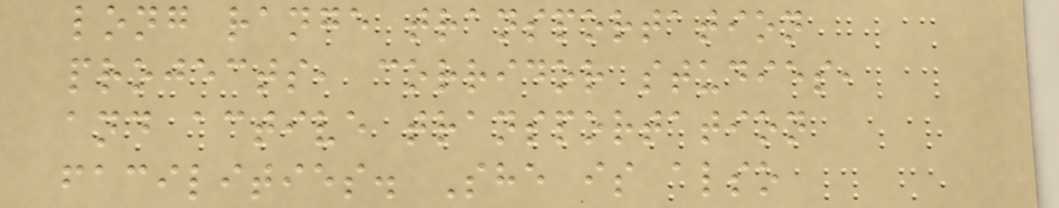long range transportation
projects, corridor studies,
and active transportation
facilities. She is also
